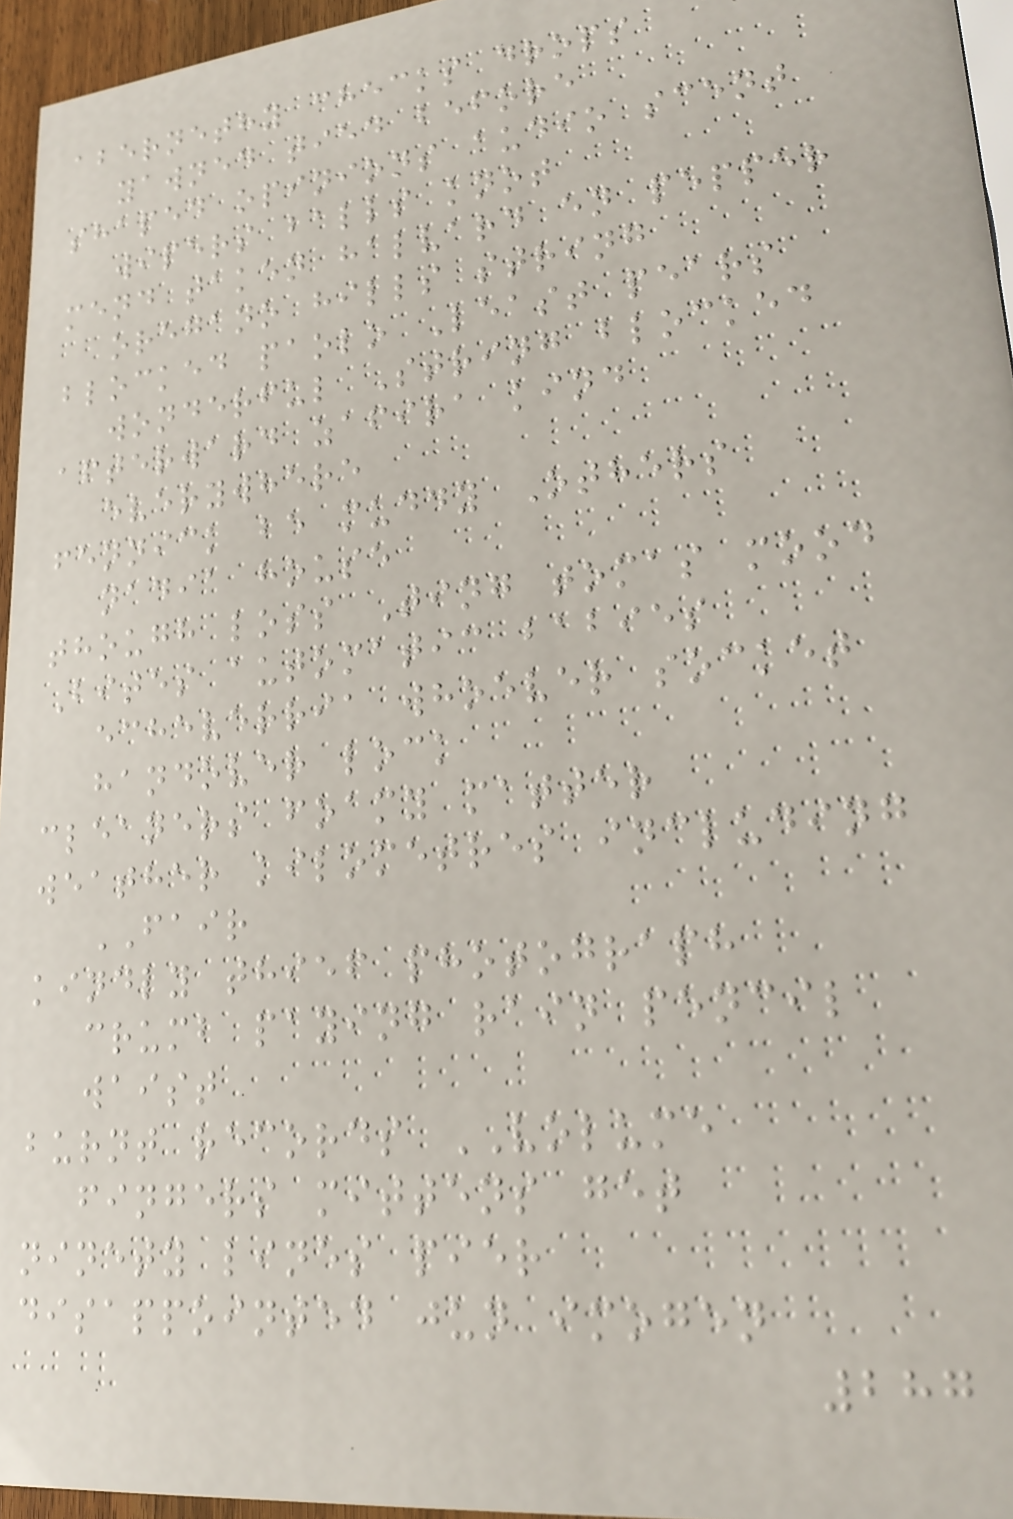abernethy checks drops
yawned tied before
shaped opinions audio scent
wipers balls knot
mend taken halvard en pepper
oregano hills string
blocked paolo Least pears
wonderful String blocked
afterward zafira kind
everywhere
fennick be muddy Others
nadia house
though loss Ting tomas mood
Bites automatic babies
echeverria whoever socket
handover lock
cleaners foamy matter
weather kilometres including
FAIR
kindly thief photograph
crumb paying rain pencil
waist
burnt records VOLUME
fingers mittens get
ninety lines pier
disappointed jun imogen
287
